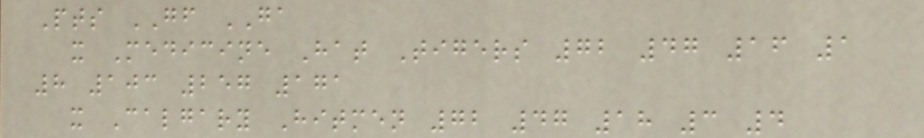Pts GF GA
x Medicine Hat Tigers 72 47 16 1
8 103 257 171
x Calgary Hitmen 72 47 18 3 4
